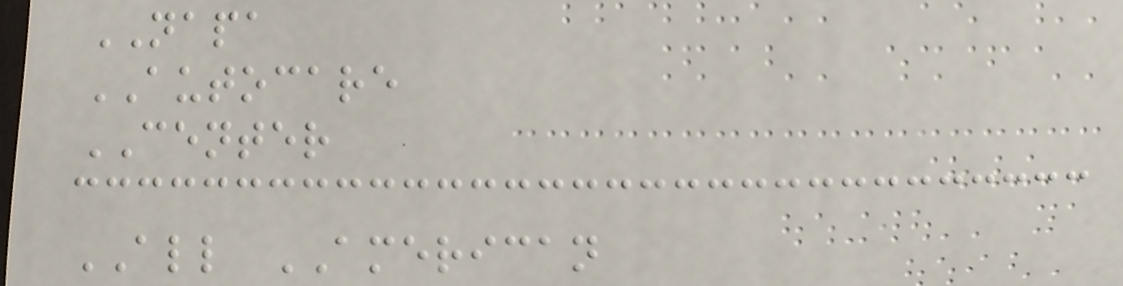NAPA
AUTOCARE
CENTER
ALL AMERICAN
